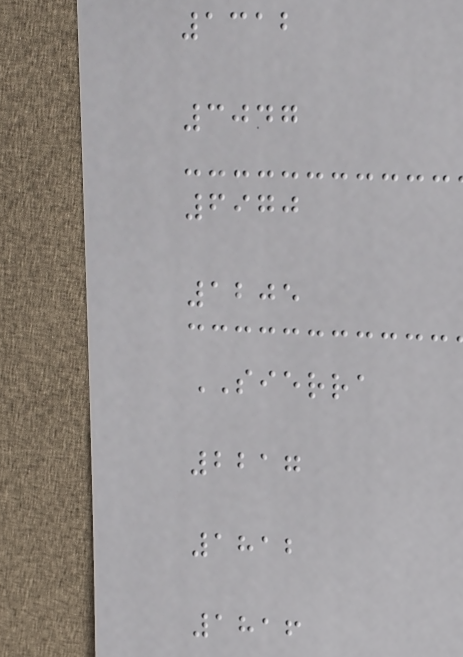1312
3047
6970
1205
SIERRA
2217
1812
1816
